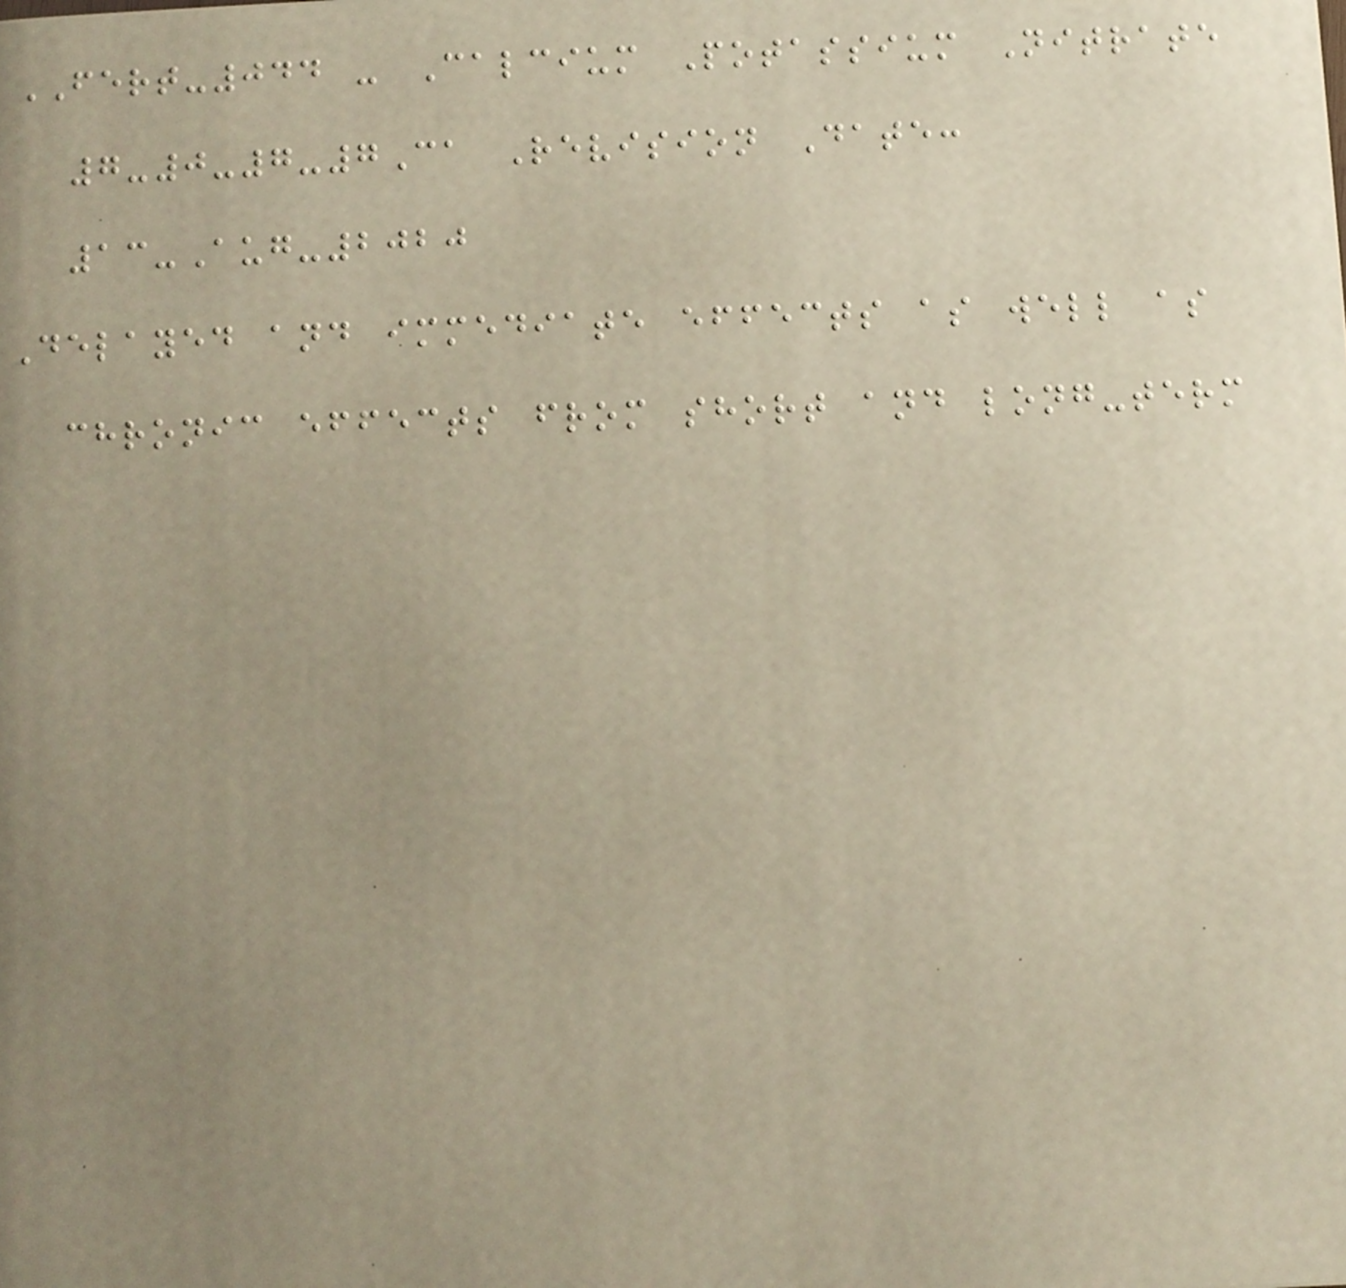FERT-044 - Calcium Potassium Nitrate
7-0-7-7Ca Revision Date:
13-Aug-2020
Delayed and immediate effects as well as
chronic effects from short and long-term
